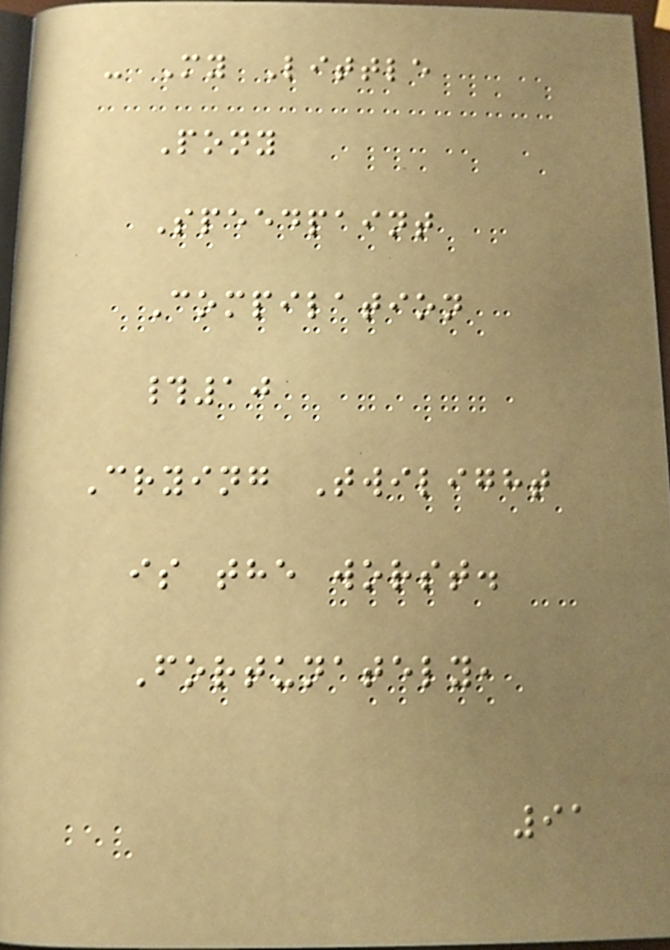- My Little
Pony
Speedpaint
Compilation
#10
Crying Twilight
is the worst.
Fortunately,
91
